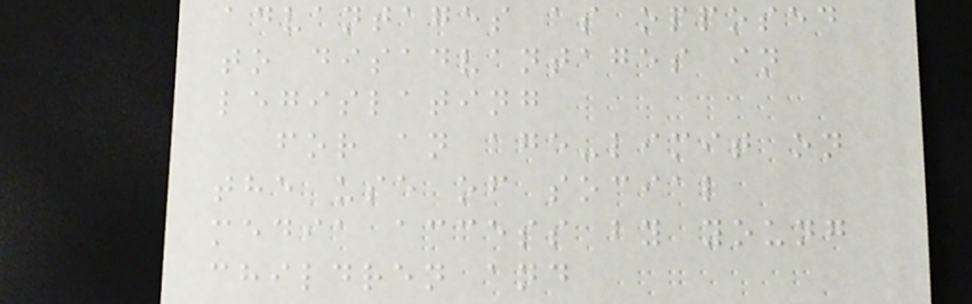advantages as opposed
to disadvantages in
legislating
for an age-limit on
the use of social
media access by young
children and
